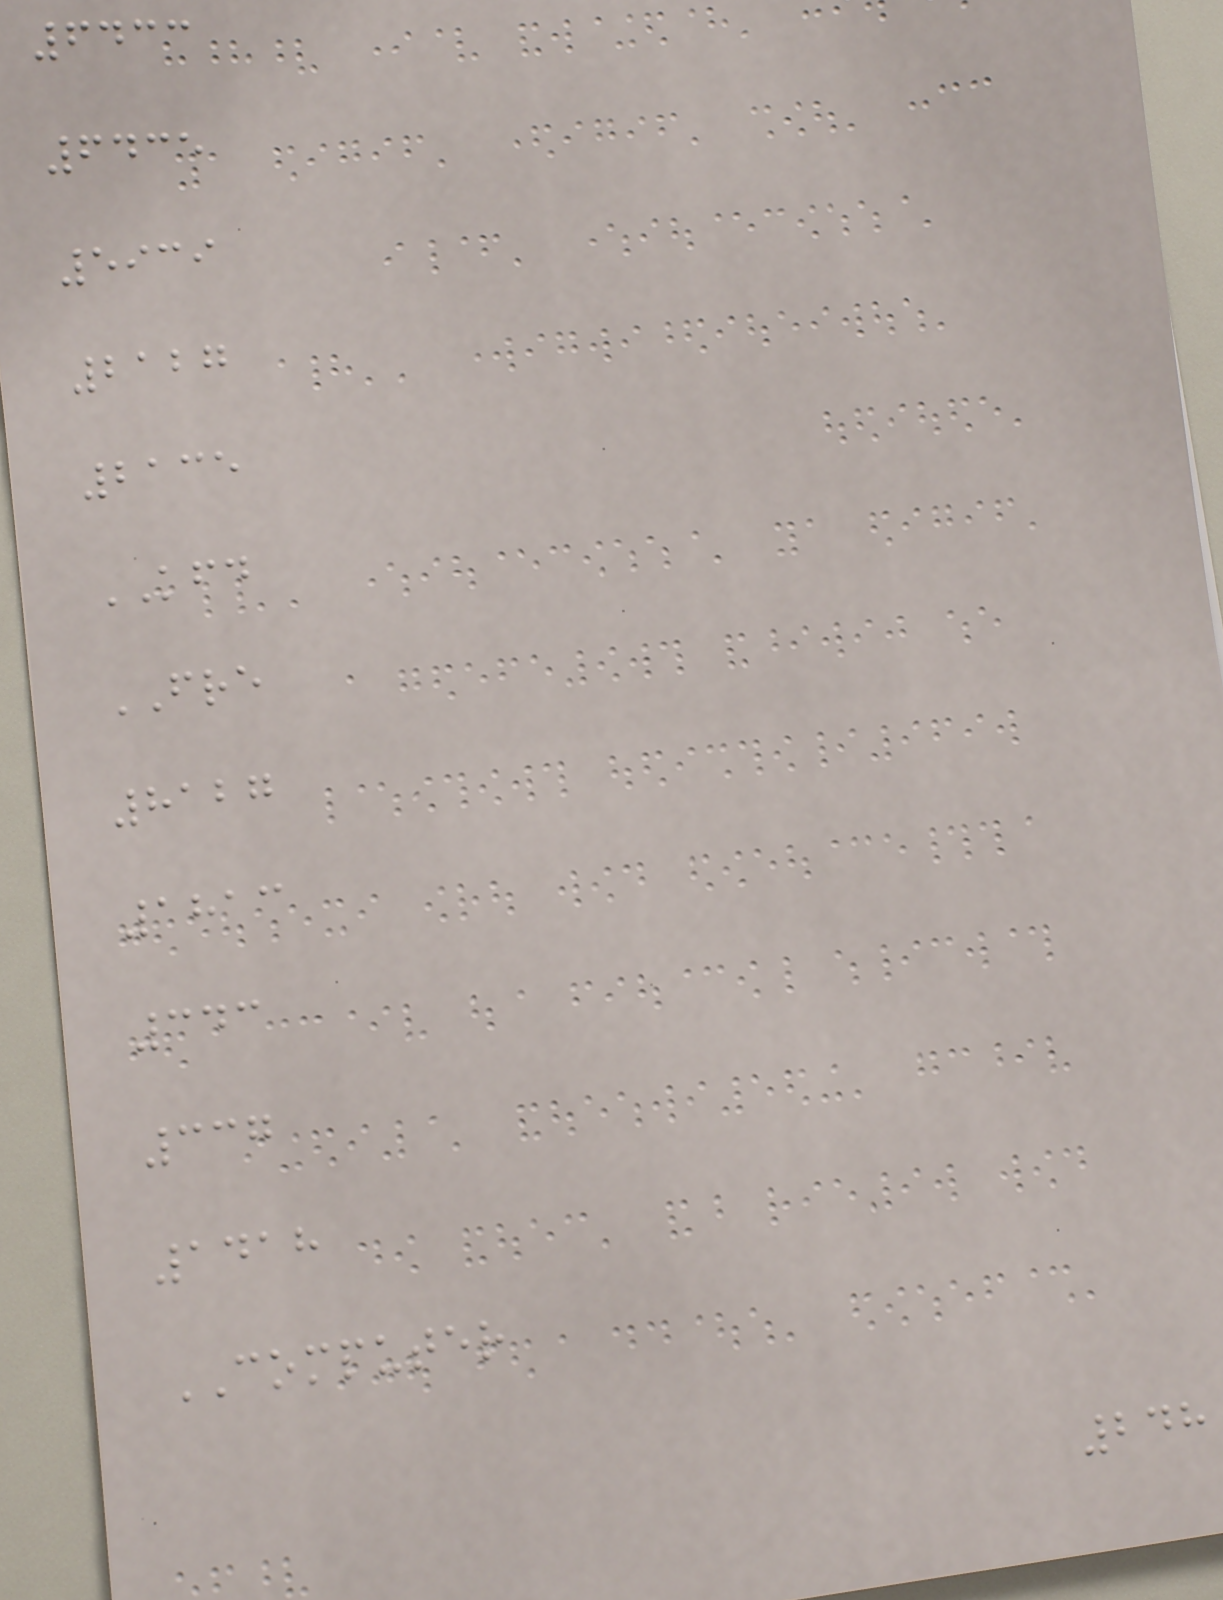6433
6435
5939
2127
2135
KFD
FRE
8127
1813
343
337
1418
COMPUTER
248
